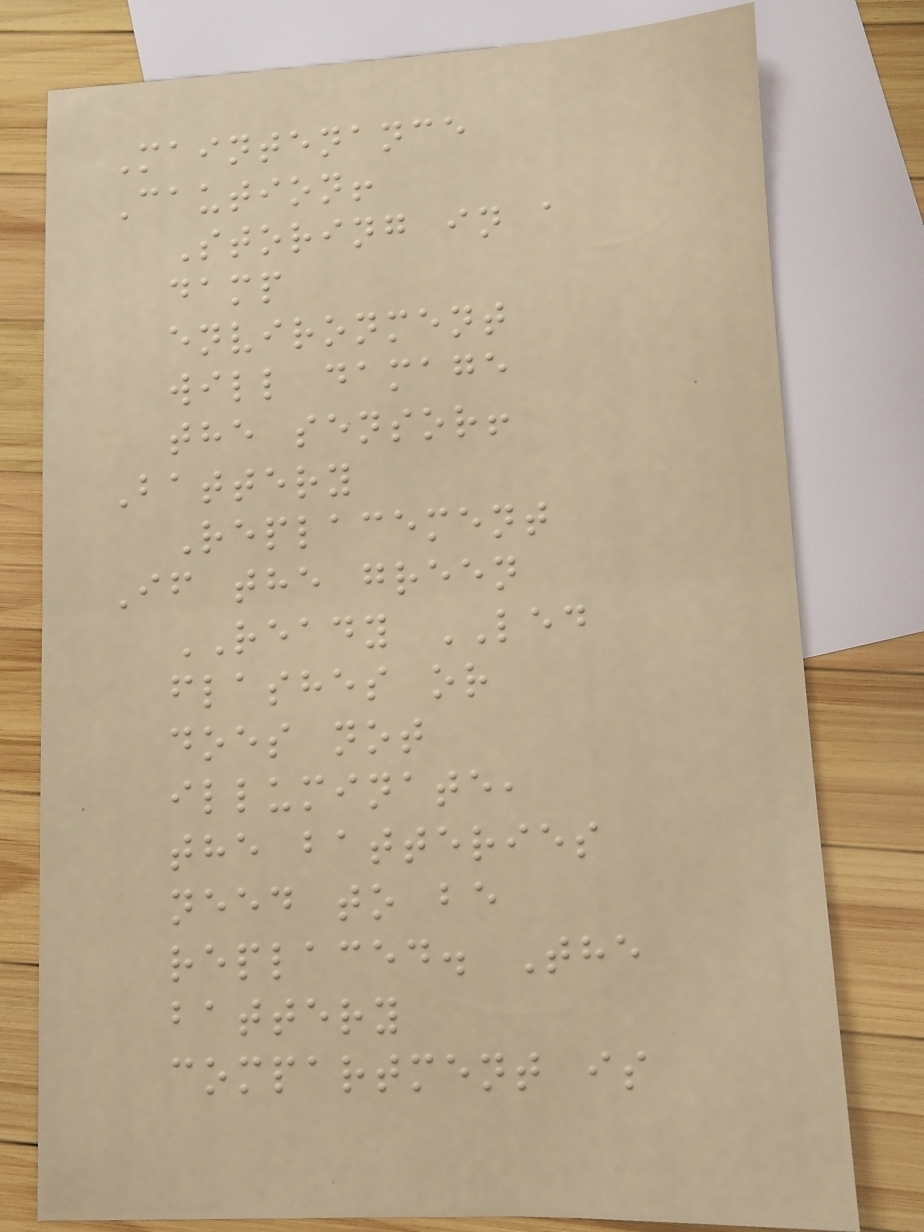Maintenance
Caution!
Storing in a
damp
environment
will damage
the sensor!
Battery
Replacement
If the green
READY LED
flashes or
does not
illuminate,
the batteries
need to be
replaced. The
battery
compartment is
